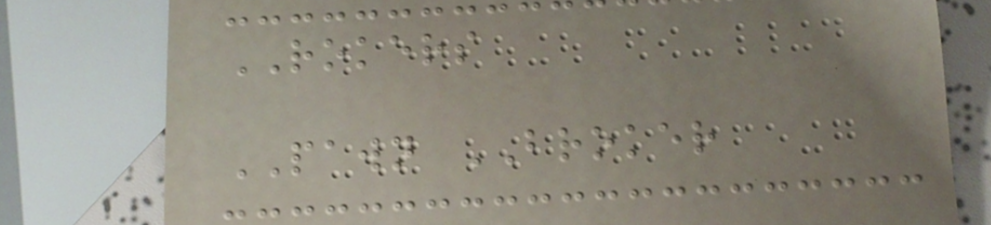ROKERS
PAWN BROKER
